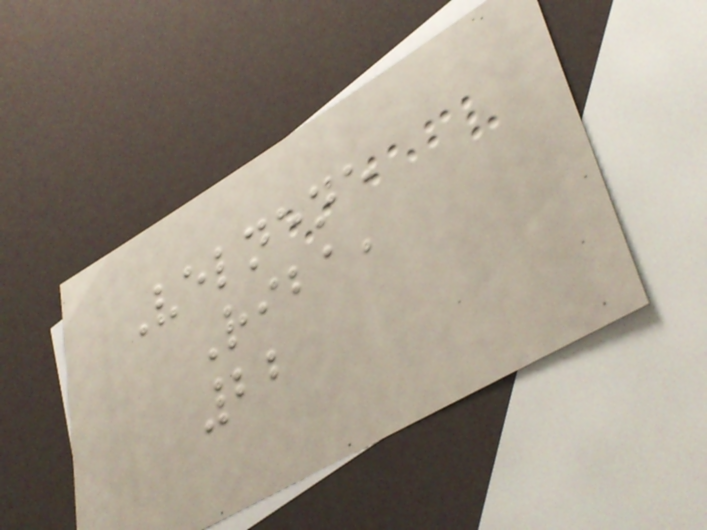Velnene
Riba,
22
